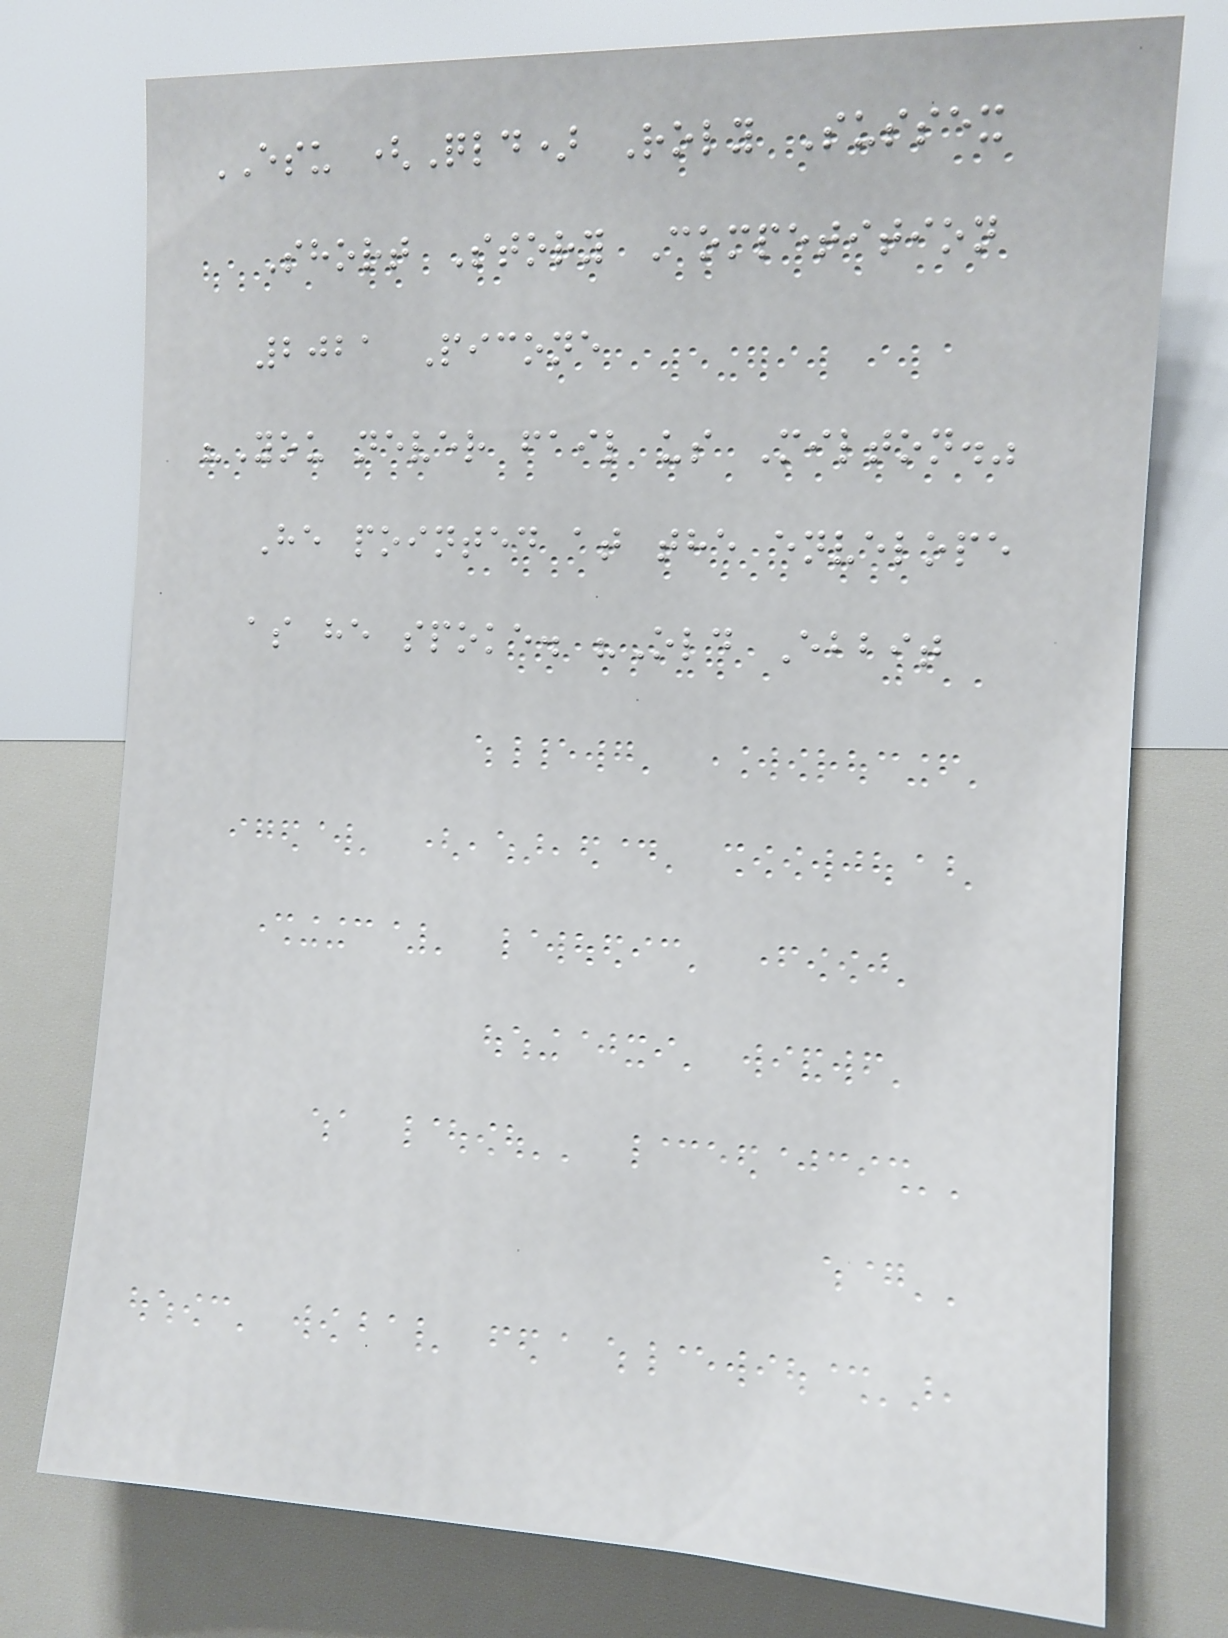ESU (Qld) Roly Sussex
Short Story Competition
2021 Picone
"You never fail us Milton."
He pointed at the envelope
as he spoke. "Old Ebbit
